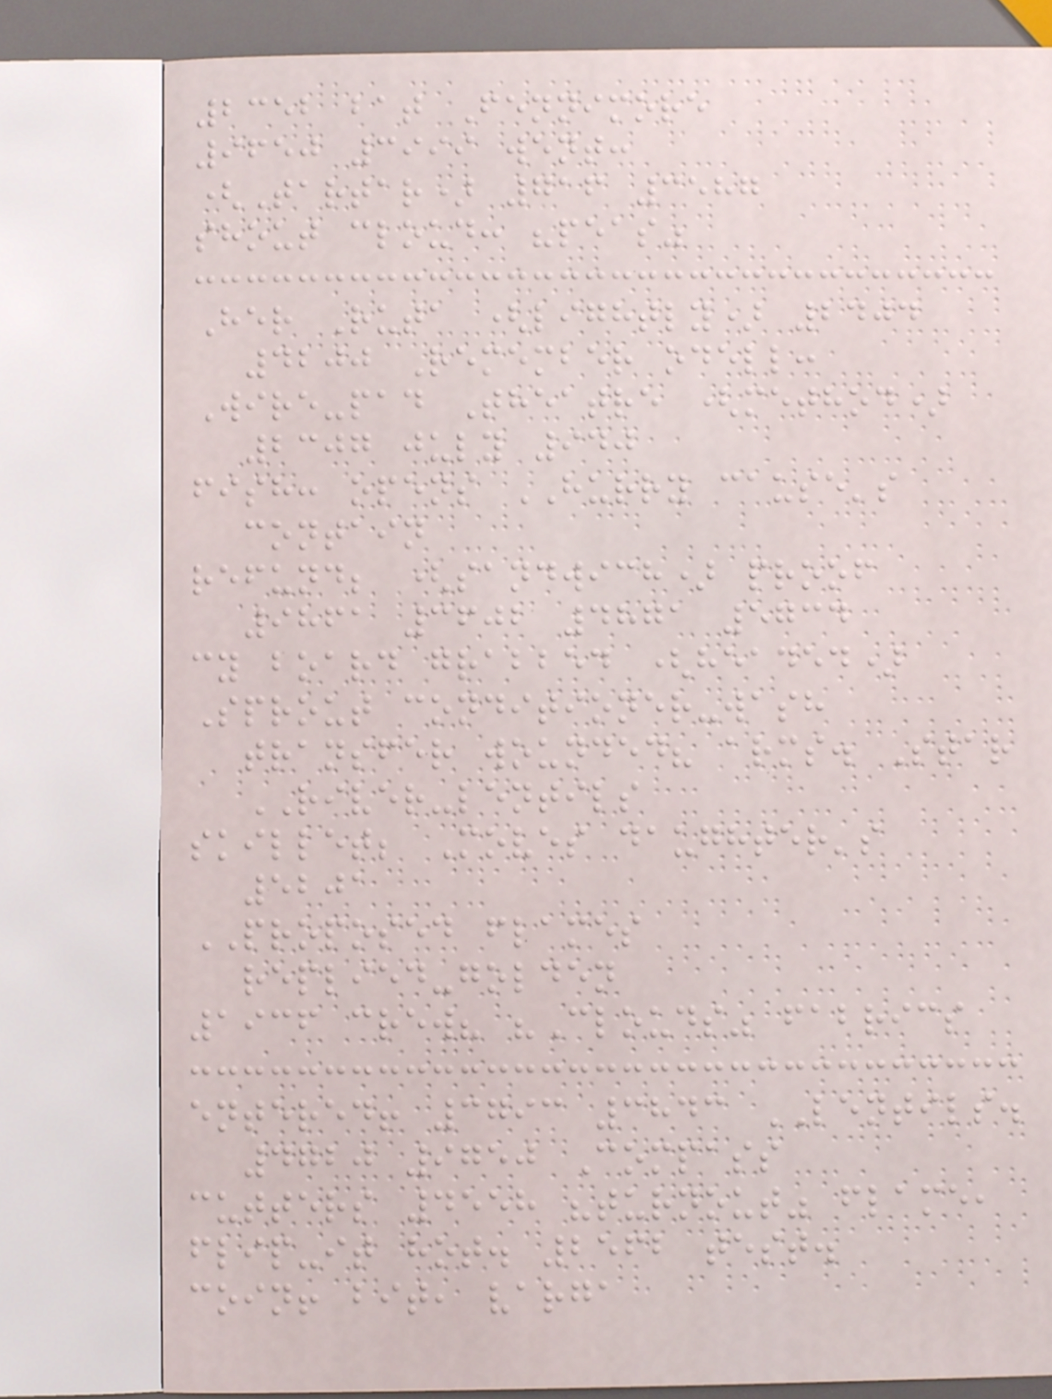2352 bat Fennimore
9650 3999 went:
(Tartar) 716 3587
shout cloud: "peas"
Her Ruta (lightly) 2404
4200 Remember odell:
Wire-pad Theatre (method)
2307 july 940
fish: opens HURRY cause's
contain
refund; (sandwich) proof
9861 3602 4871 5734
cy board grabbed (headed)
Sprout conditioner-wash
transfer wounded? arms. Star
RIVER-lentils
skillet; Moves daughter's
5201
PROPOSED flames
replied-golden
1936 crew? "Clouds" fabrics
entered! 3793 3843 LENTILS.
4720 9750 Compass
cutters 4558 "turnout" flame,
flip-it hot. 2562 test.
coin! bit, varga
